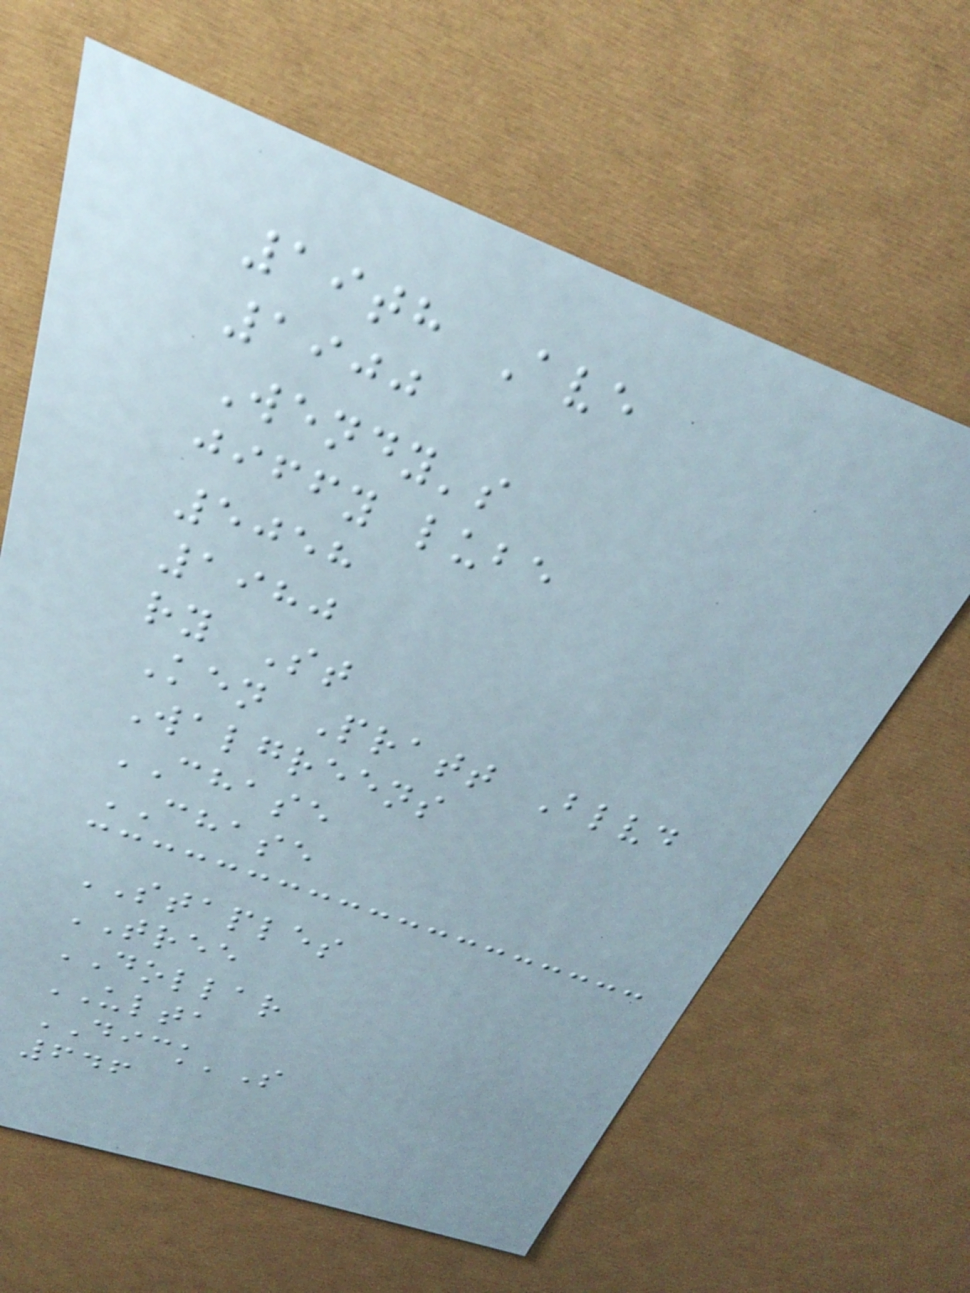19th Ave
1900
Wendy's
jiffy lube
5058
1980
ry St
Ken Pratt Blvd
Walgreens
CHASE
CHASE
STAPLES
TREE
DOLLAR
ULTA
DICK'S
646
